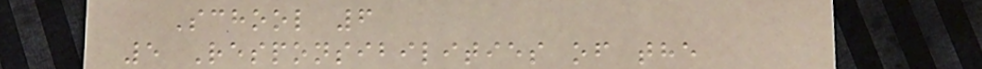School 6
5 Responsibilities of the
